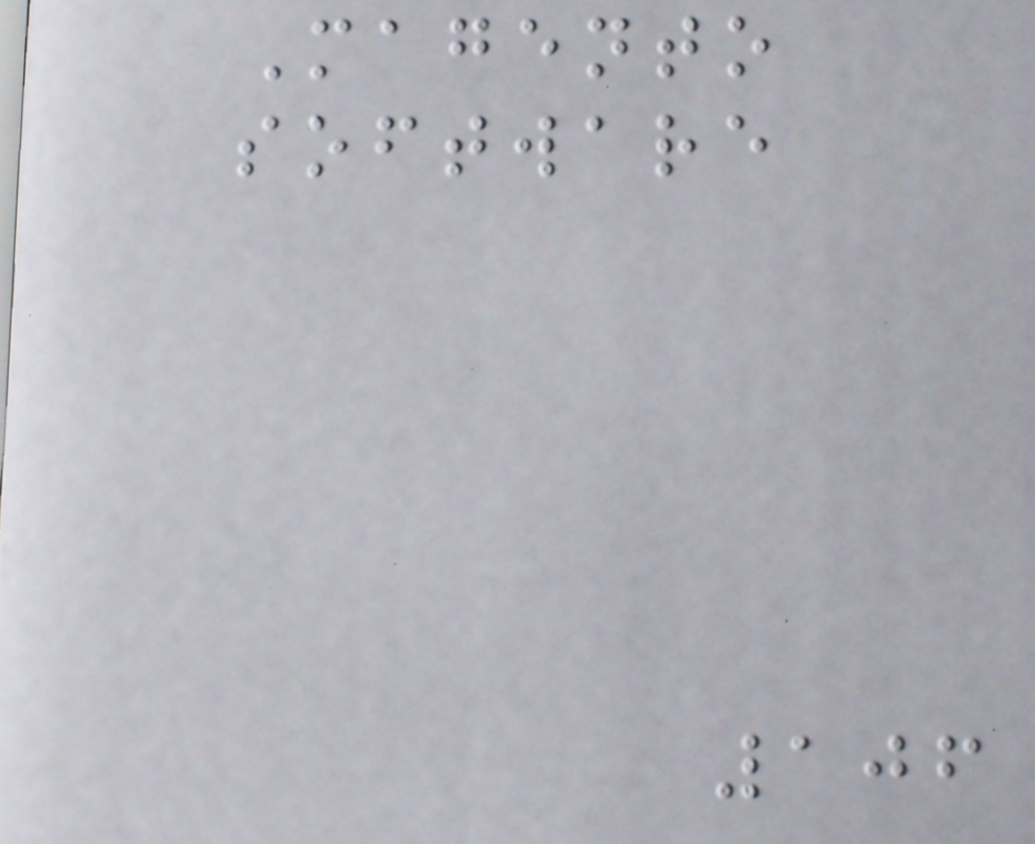Magento
software
106
